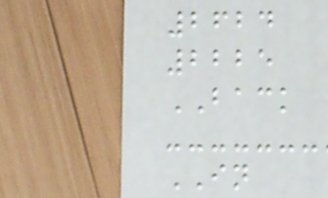2624
2225
BACK
IN
